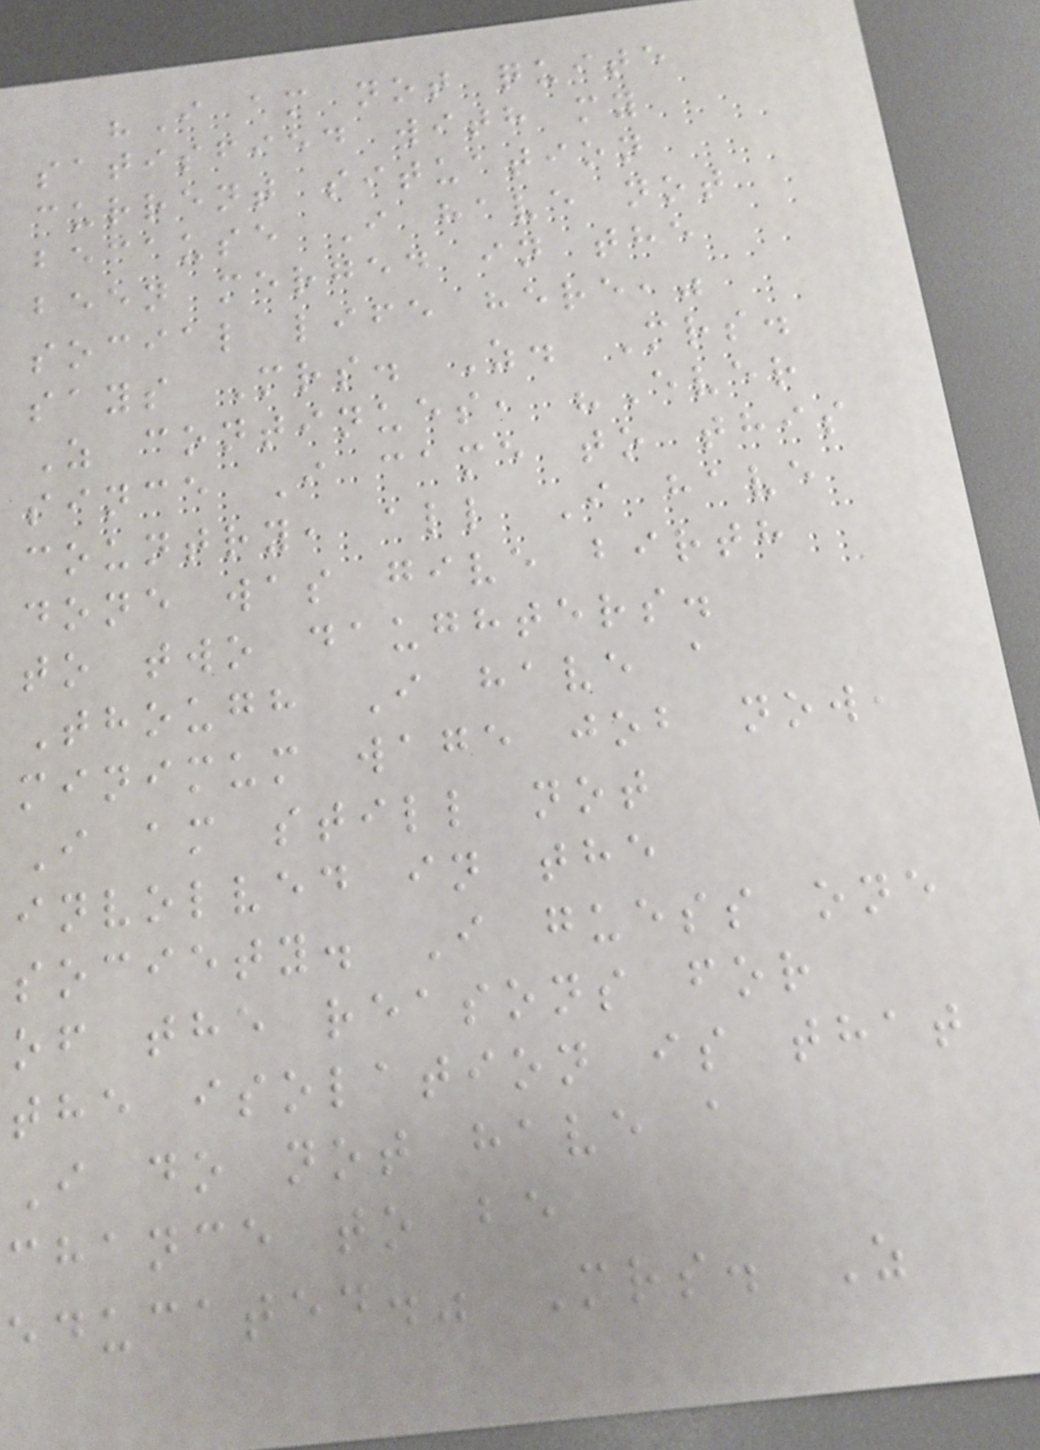"I am not quite
satisfied with my
current situation
because I have not
been merged in the
social life here,"
says Mrs. Z. Mrs.
Z continues, "Ever
since I came to this
country, all I have
done was give birth
to two daughters.
Though I have a
minimum wage job now,
I am still not
involved in the
society. I guess one
of the reasons for
the isolation is that
I do not have a
chance to be
educated." Mrs. Z
